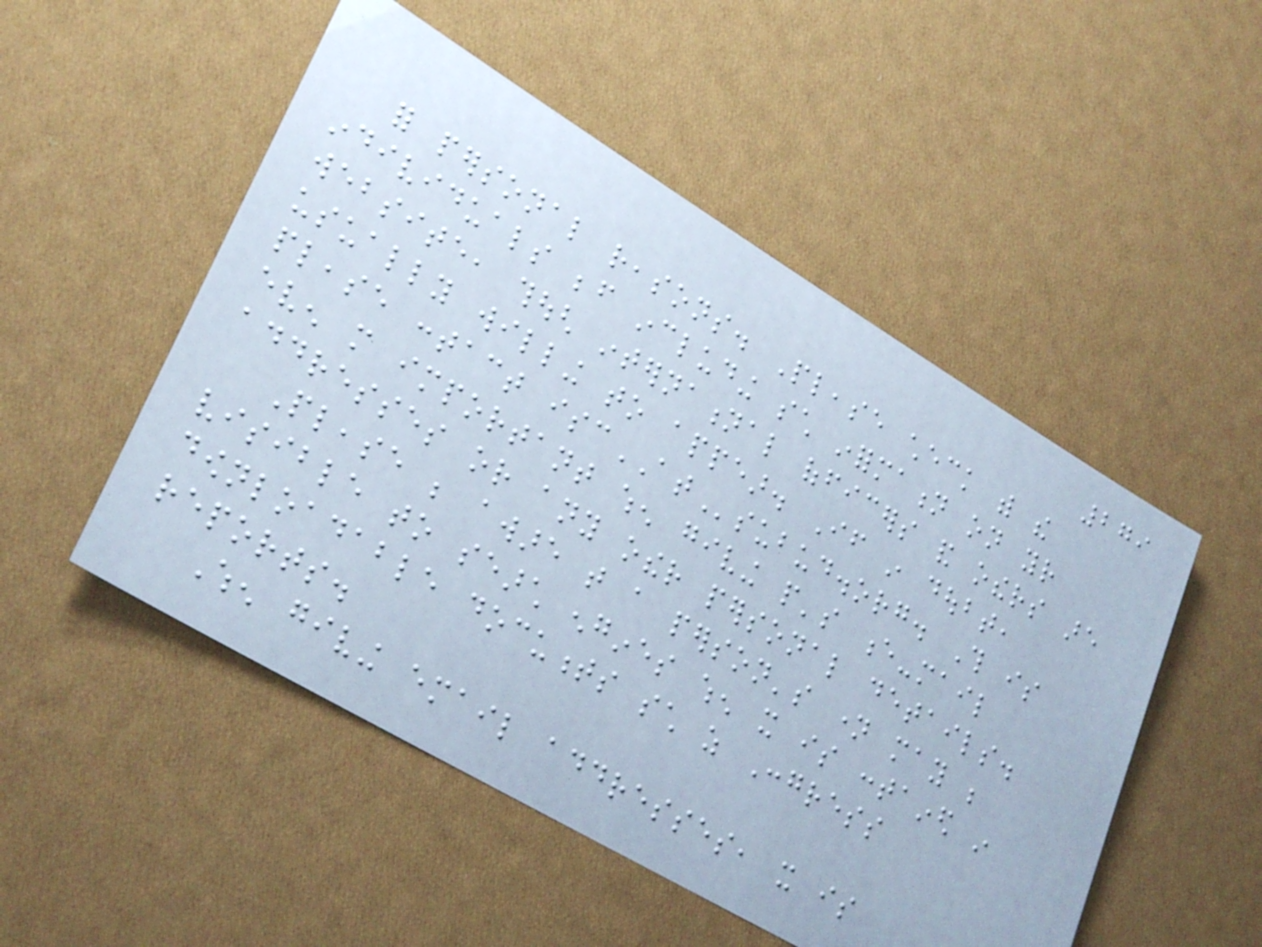279
for personal reasons. Please check with the
individuals before including such information on your
website, though international officers and others are
usually willing to appear. If in doubt,
please contact iscATsubud.org. This is
even more important when giving people's e-mail
addresses or any other personal details.
Please be aware that a person's name may be
visible to search engines when it is contained in
downloadable documents such as Congress
reports.
When giving email addresses, it is
